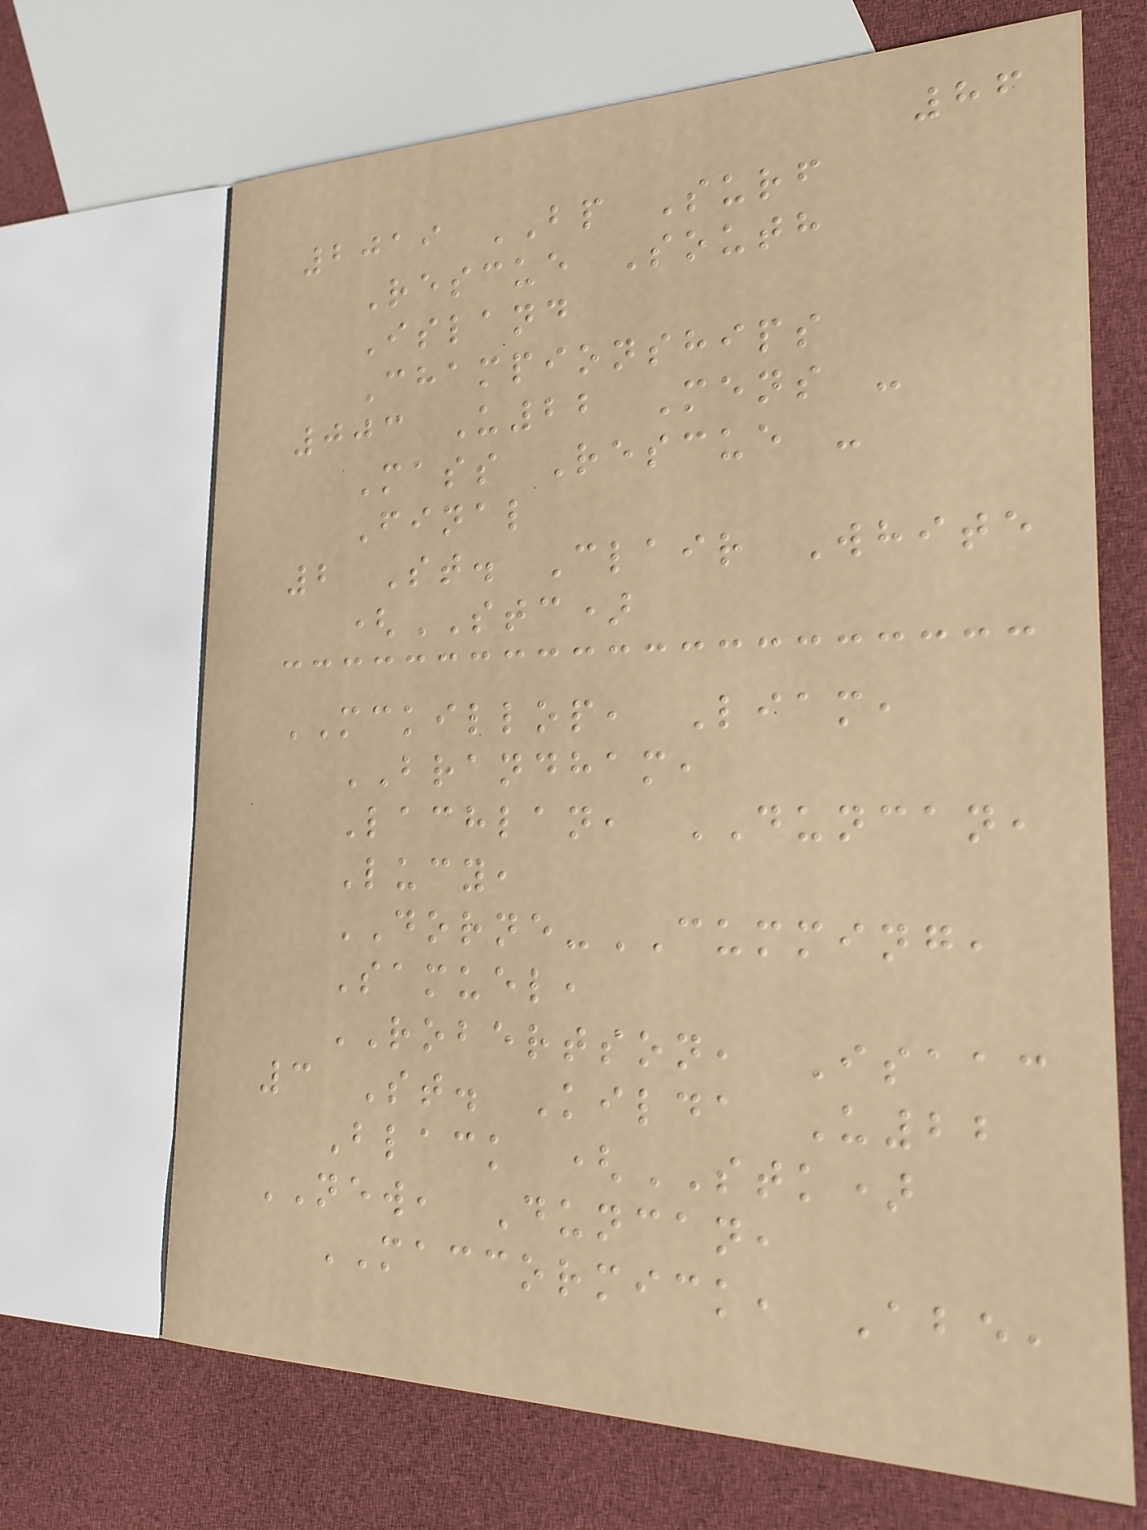86
2019 BP Surf
Rescue South
Island
Championships
003 U22 Mens -
Mass Rescue -
Final
2 St. Clair White
(STC)
MCKILLOP, Liam,
BRANDHAM,
Lachlan, DUNCAN,
Lucy,
DORNE-CUMMING,
Samuel,
ROBERTSON, Isaac
3 St. Kilda U22
Black (STK)
NEW, Duncan,
MACCORMICK, Abe,
